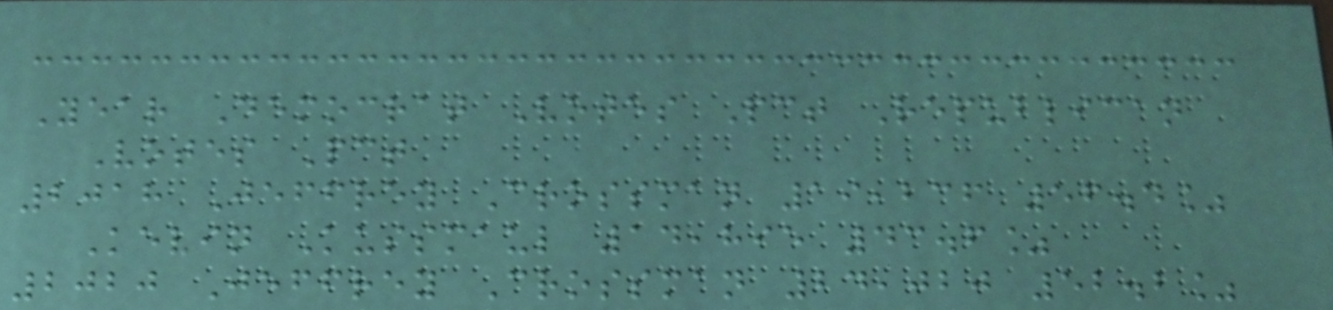Year Democrat Votes Pct Republican
Votes Pct
2018 Jeffrey Crossman 19,236 56.4%
Kevin Kussmaul 14,895 43.6%
2020 Jeffrey Crossman 24,020 52.2%
